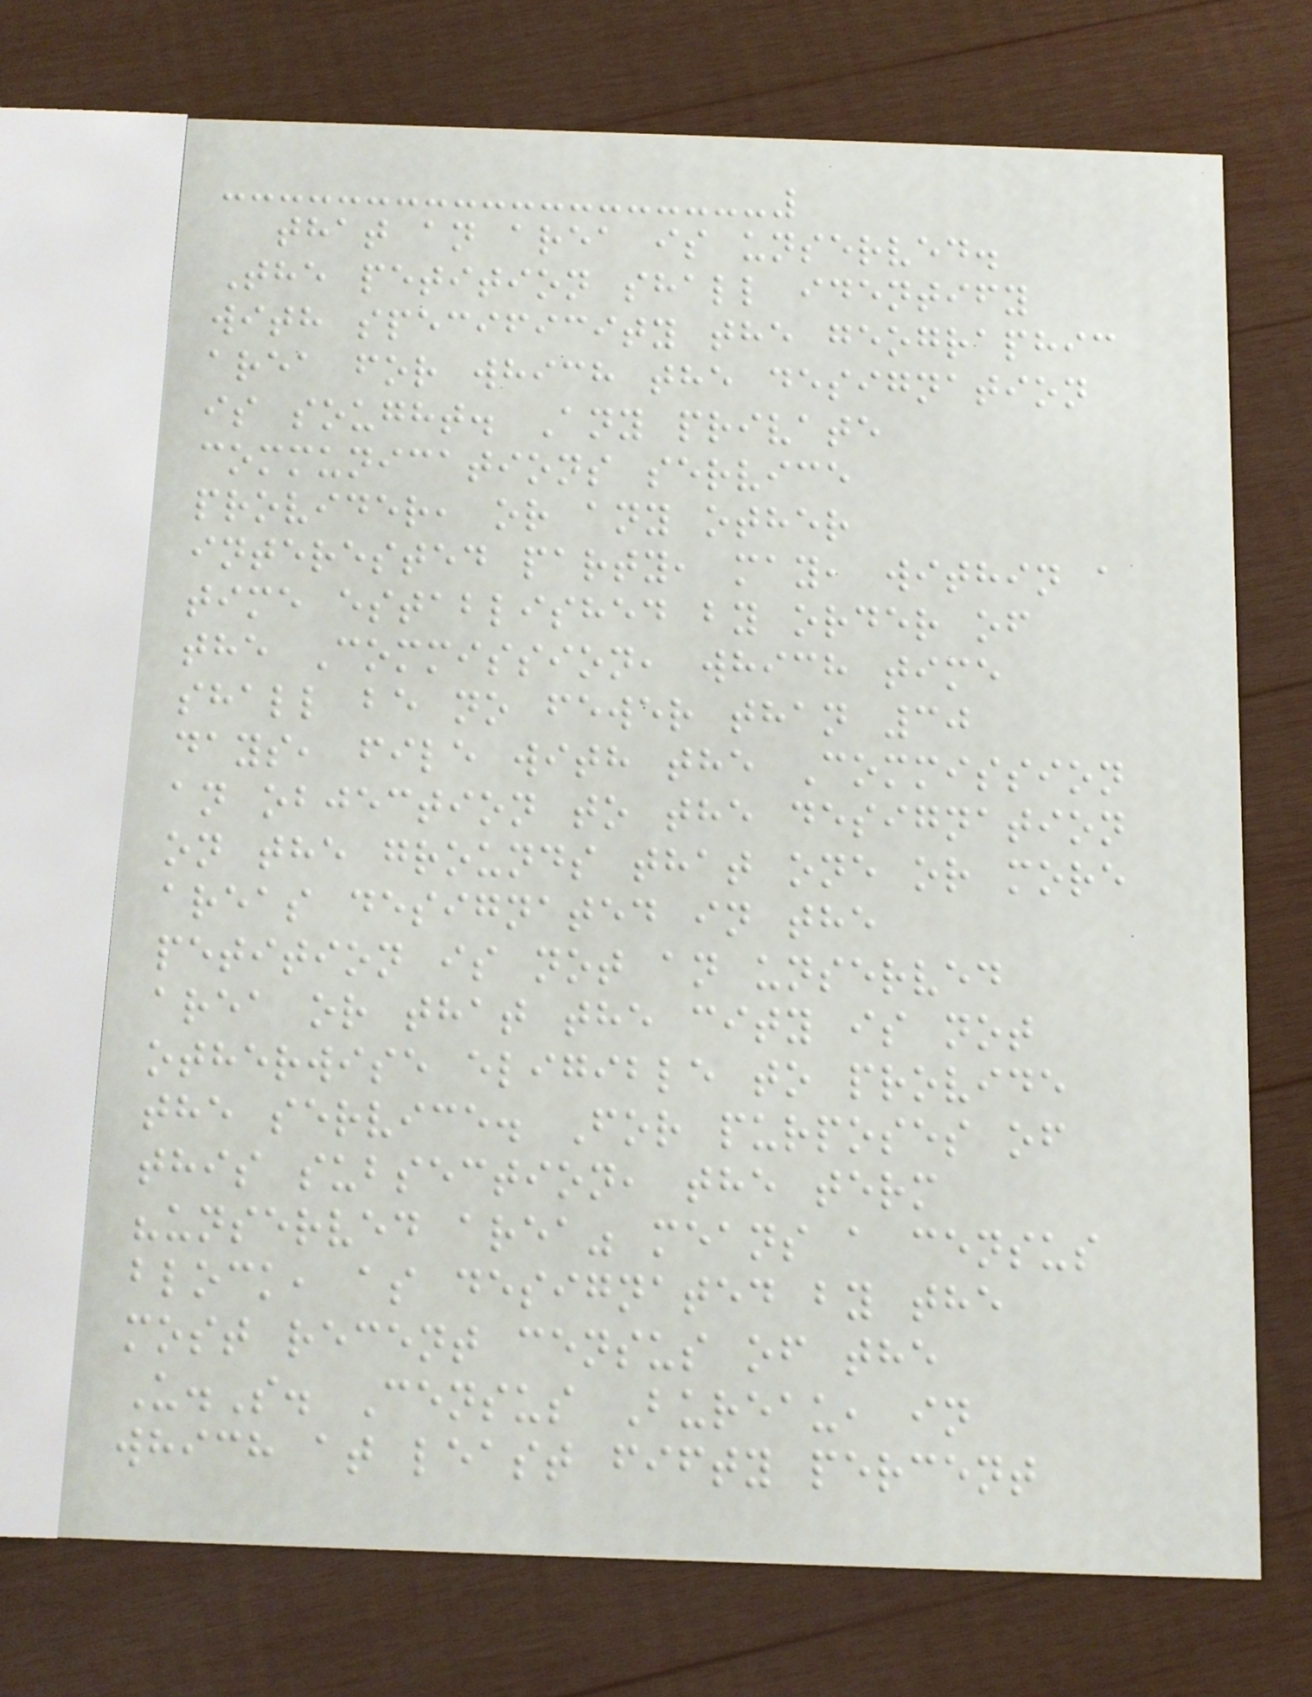that an area is unserved.
The petition shall identify
with specificity the geographic
area for which the designation
is sought. Any private
communications service
provider, or any other
interested party, may, within a
time established by order of
the Commission, which time
shall be no fewer than 30
days, file with the Commission
an objection to the designation
on the grounds that one or more
areas designated in the
petition is not an unserved
area or that the city is not
otherwise eligible to provide
the service. For purposes of
this subsection, the term
"unserved area" means a census
block, as designated by the
most recent census of the
U.S. Census Bureau, in
which at least fifty percent
